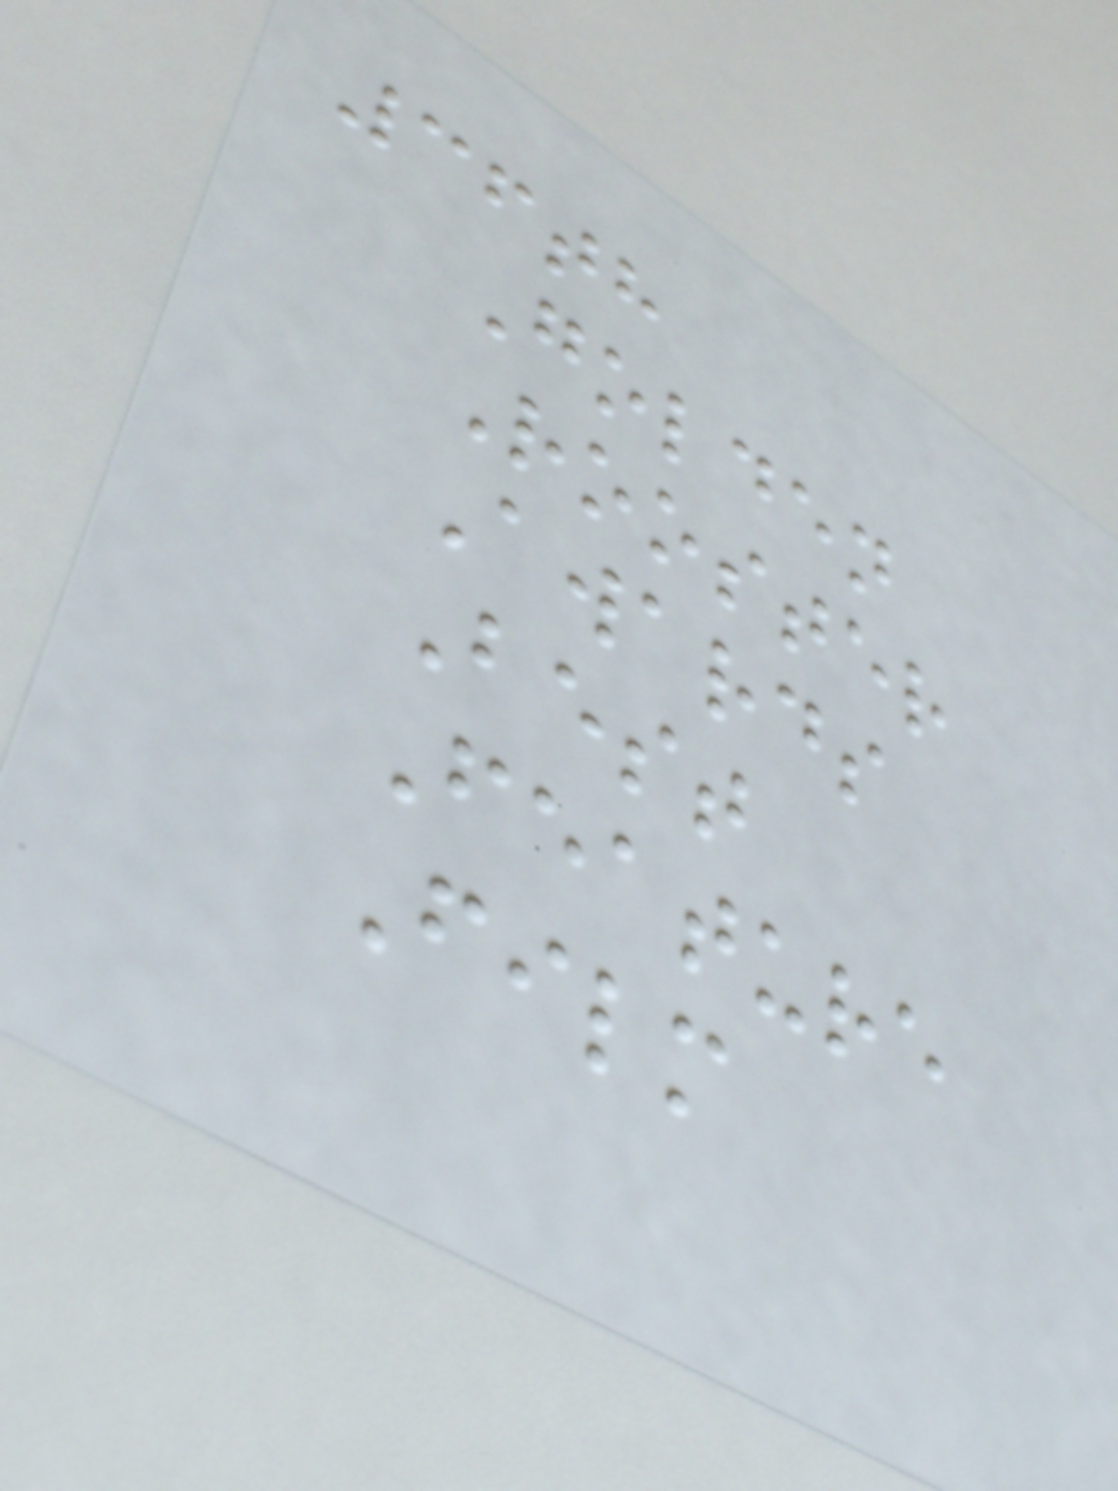36th
Golden
Rooster
Awards
Best
Feature
Film
